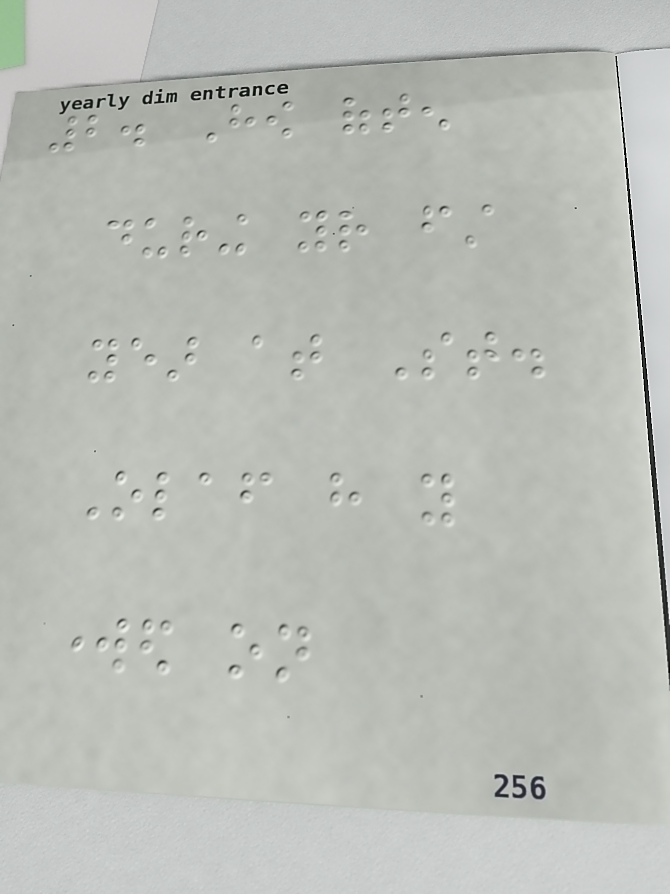2. How often
during your first
year at St.
Olaf have you
worked on
